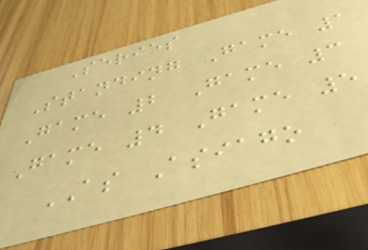Series
Standing Game 1
Game 2 Game 3
Game 4 Game 5
AS Asiago
